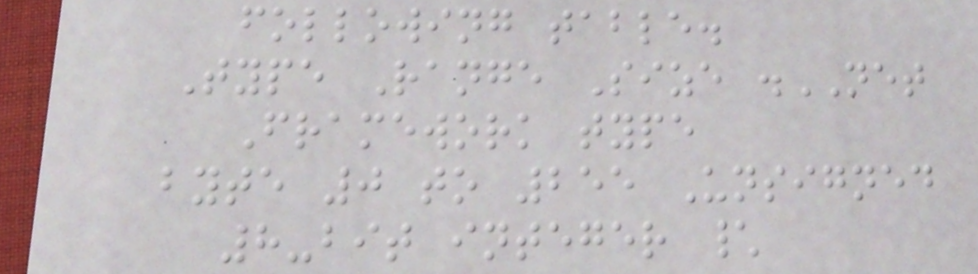following table.
Type Range Size .NET
Framework type
byte 0 to 255 Unsigned
8-bit integer \
